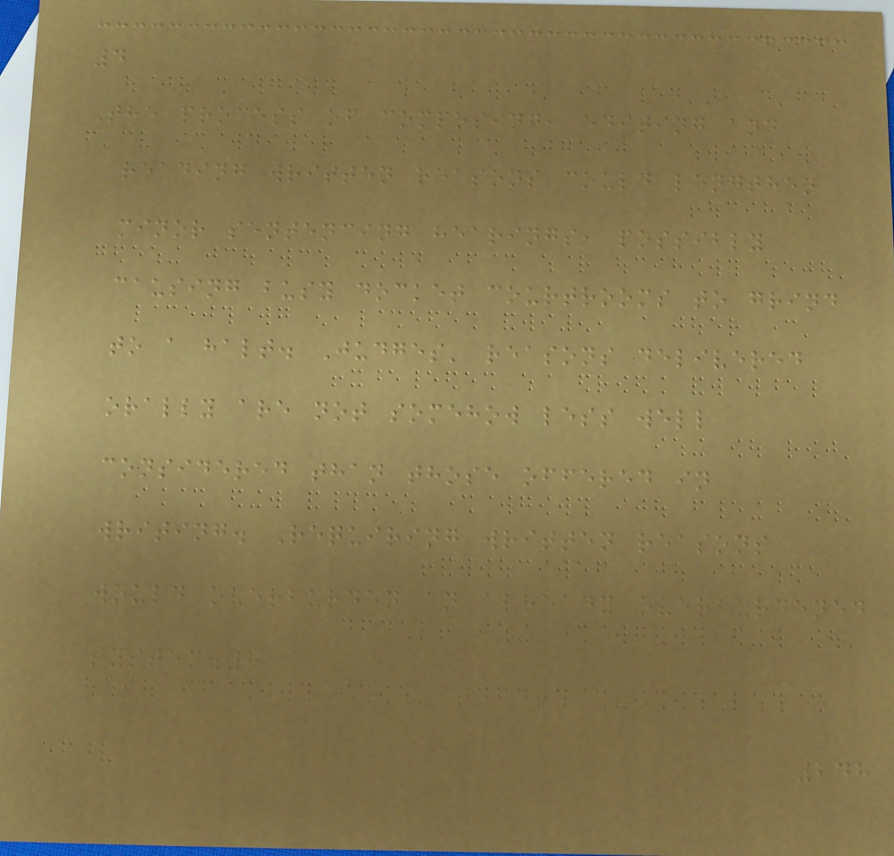4
The process of composing, editing and
reading written reasons could lengthen
minor sentencing hearings, possibly
causing busy docket courtrooms to grind
to a halt. Judges' reasons delivered
orally are not somehow less well
considered than those offered in
writing. Requiring written reasons
would overburden an already overburdened
system.8
248
